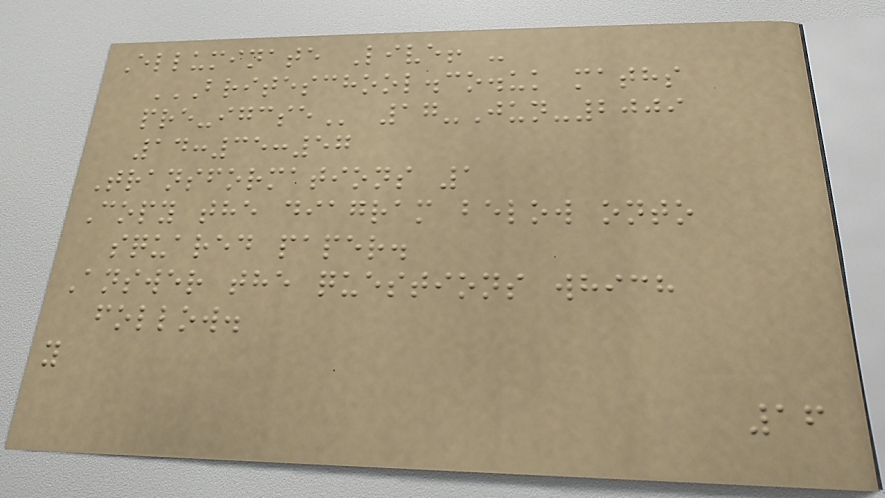Elluminate Live! -
BRITESCHOOL.CO.UK MATHS
PRE-IGCSE 17-Jun-2009
14:35:57
Transformations 1
Copy the diagram below onto
squared paper.
Answer the questions which
follow.
y
16
